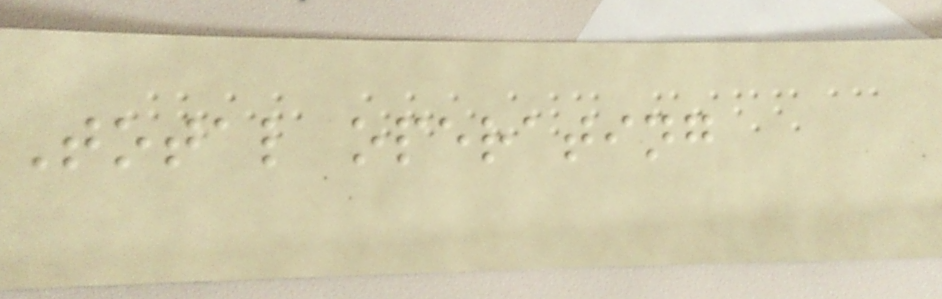Total operating
